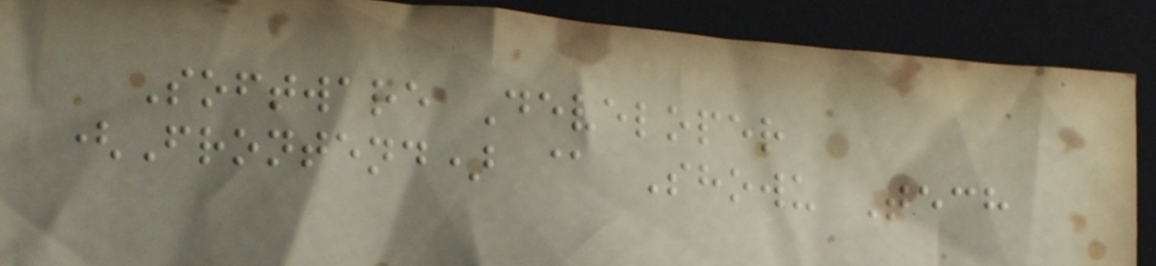Software Developer
(Frontend) @ Showu Tech
